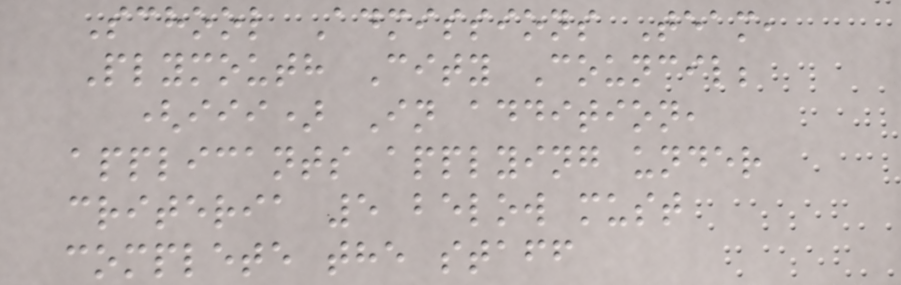School Admissions Team,
Plymouth City Council;
(iii) In addition,
applicants applying under
criteria 5 below must
complete the staff
